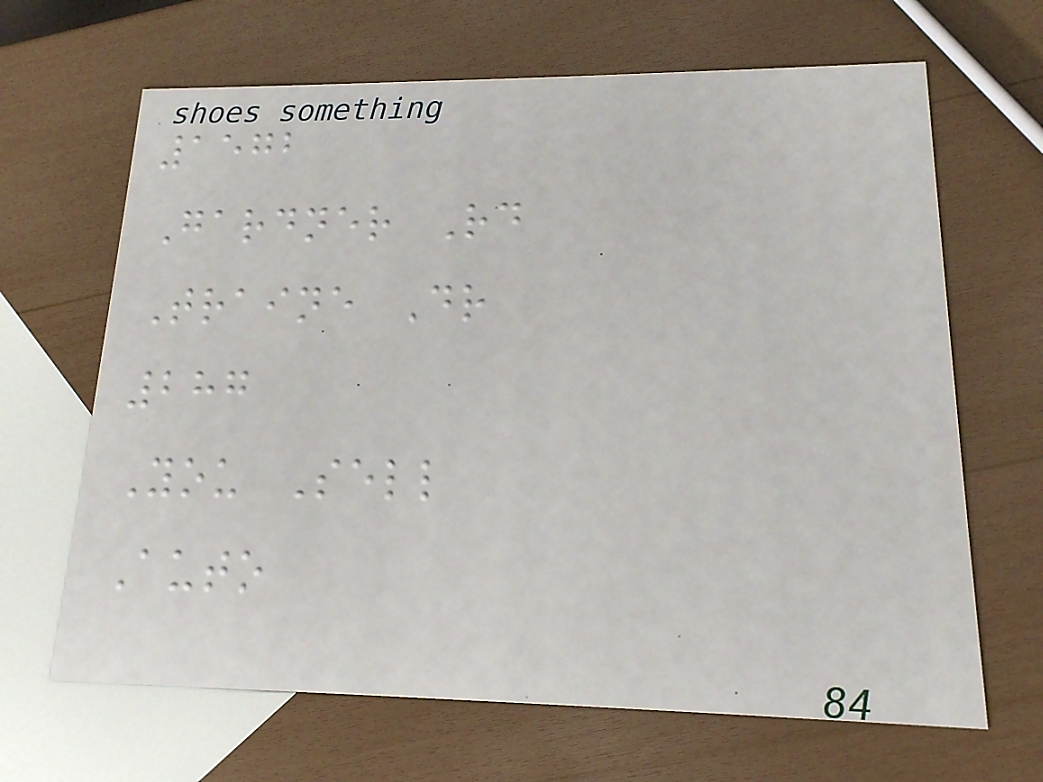1572
Gardner Rd
Traine Dr
287
You Sell
Auto
